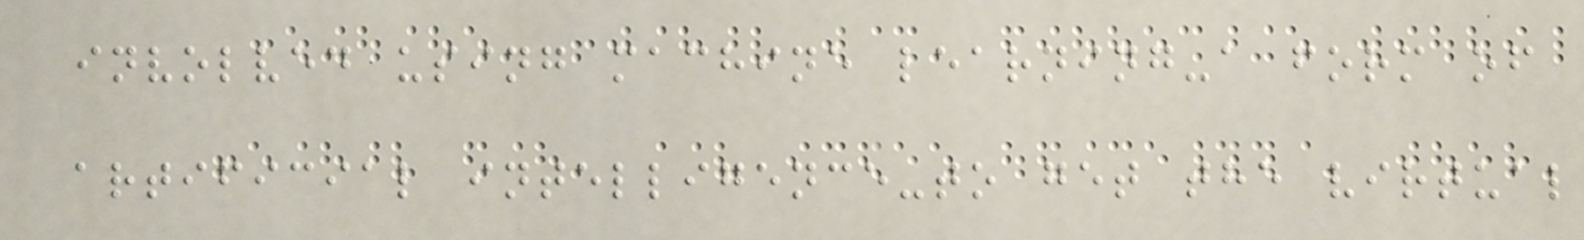involved using machine learning-a form of
artificial intelligence-to get the virtual
